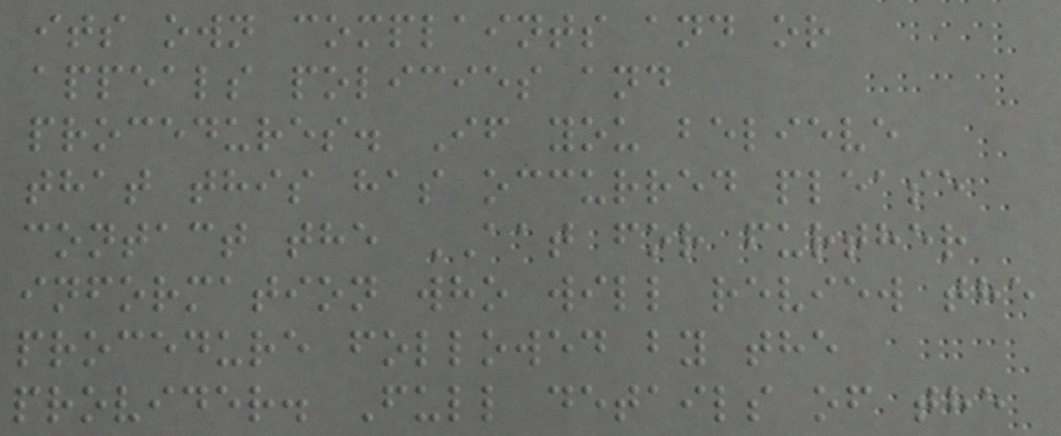its own complaints and or
appeals policies and
procedures. If you believe
that this has occurred please
contact the AAT for further
information who will review the
procedure followed by the
provider. Full details of the
